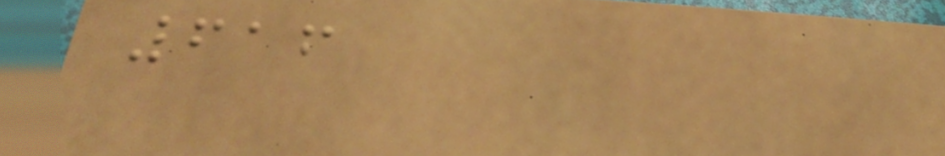616
